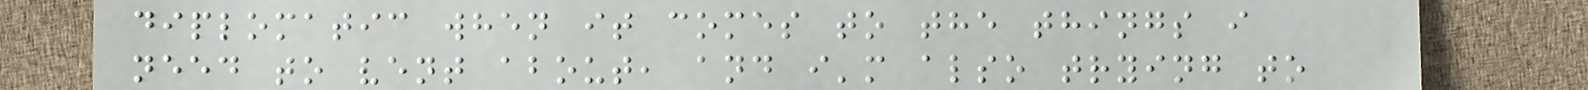diplomatic when it comes to the things i
need to vent about, and i'm also trying to
